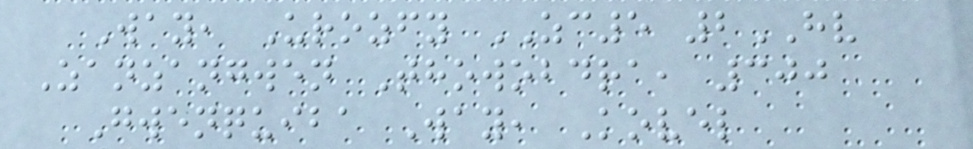Way, Urozfy ZC5 2HV
Zanzangwen Thowobdra, 300
Gwenquiba Way, Kovel
